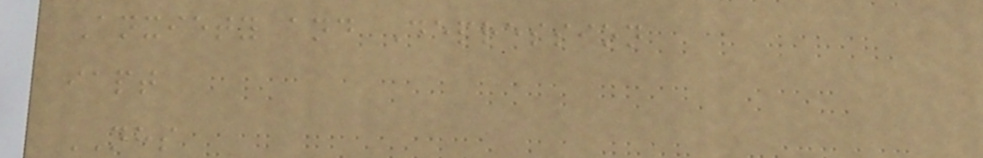Anxiety and Depression
iapt
NHS
